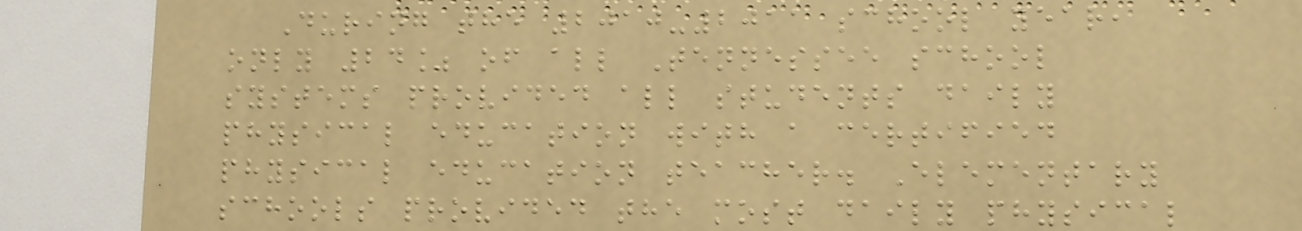During the 2010-2011 school year,
only 24% of all Tennessee school
systems provided all students daily
physical education with a certified
physical education teacher. Elementary
schools provided the most daily physical
